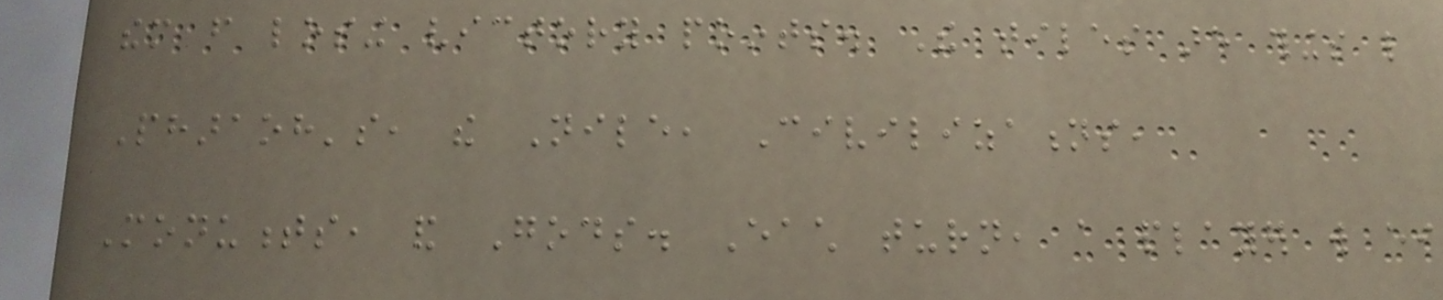them from losing victory points. The tiles are things like
Pharaoh's, the Nile, Civilizations,
Monuments, and Gods. Each turn, a player will either
